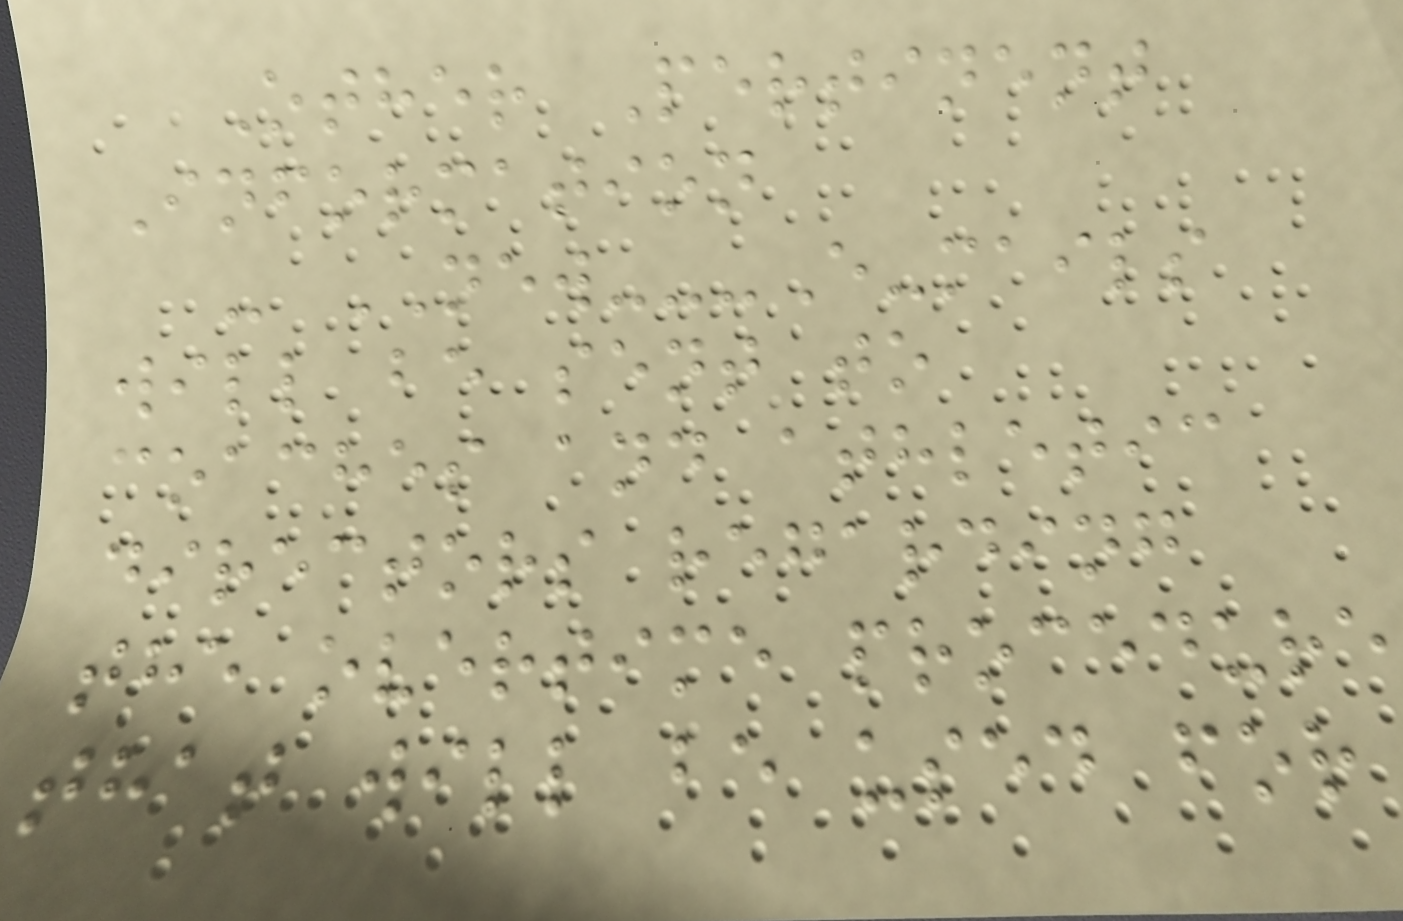Other Pertinent
Information
- NEW---E-mails
will be sent to
coaches and athletic
directors regarding
the overtime procedure
that will be used for
